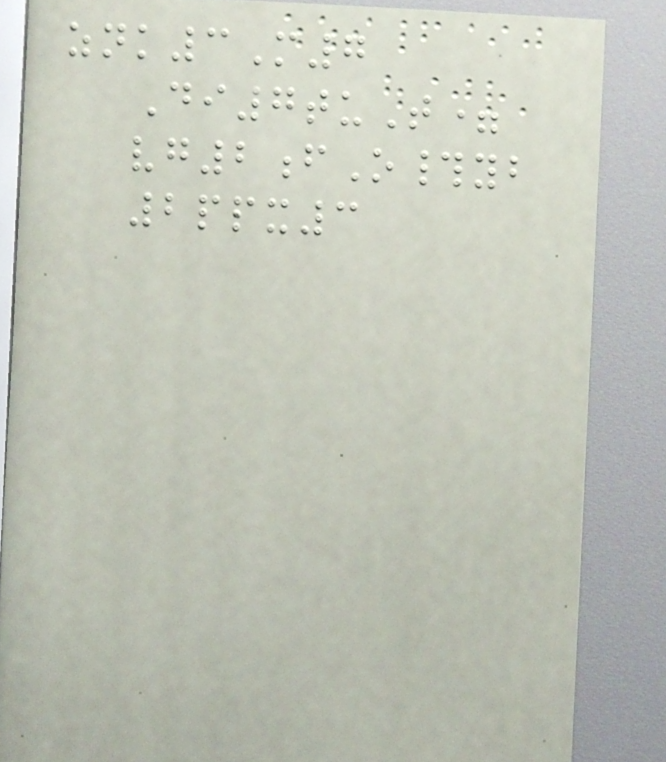znk3M7
Di7tuT=
vg2fO#yb
2ppx3
